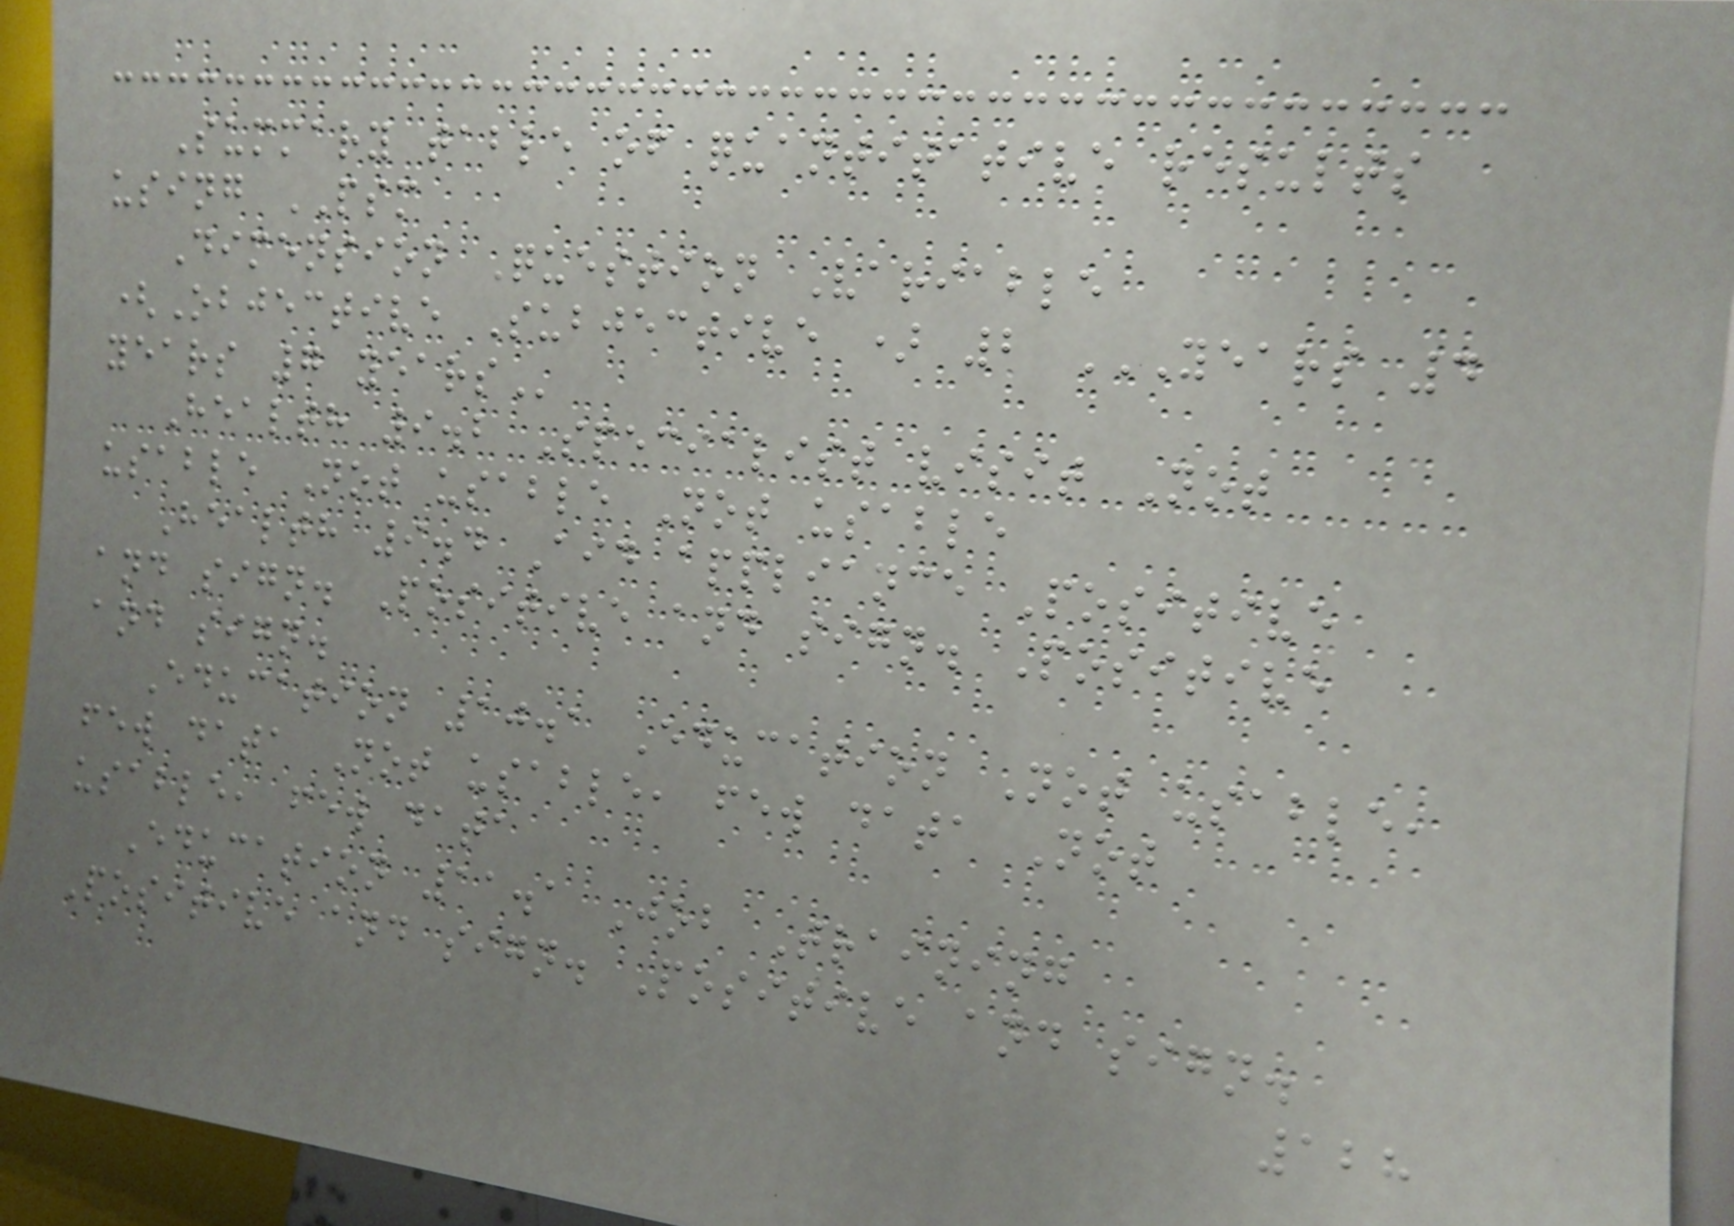Summary table of quantitative results
using PSM
Dimension Question Variable
(Objective Subjective ) 2 YEARS 4
YEARS 7 YEARS
Health 9.2 Specialist visit Not
usable Not usable Not usable
Health 9.4 Aid appliance Positive
and sign. Positive and sign. Positive
and sign.
Education 10.1 Education Not usable,
few data Not usable, few data Not
usable, few data
Education 11.1 Job Training
Positive and sign. Positive and sign.
128
